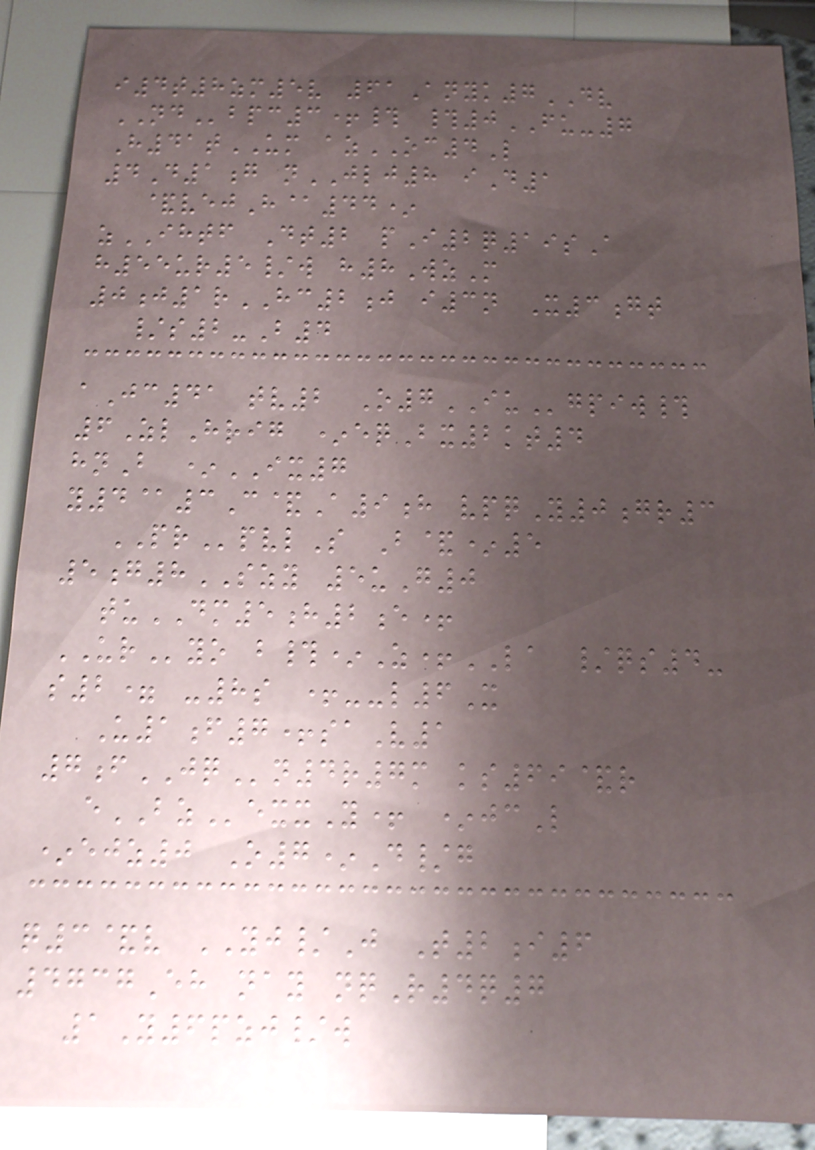i4t8zm5v 61Anyk7DV
NDbpc3+# #0FU-7
H41tUM azOC4L
4D1g nJLJ8 iD1
&vejH@44*
zIHTF Dt2 pI2q19sA
h55ur5/w h8WzM
0j1rHC2j i3n X3gt
/s2-B4
aJc41 tv2 O7IUgpiw#
6ZlHrig *eqBx2kt4
hnB *IX7
y4@3C&A9h vpqY0gr3
PRpvlS B&*5
5g8SZY 5uG0
tuDM5h2e+
URyo b#*Z+LA /qs4-
s2= -8s +--l6X
U1f7+saV1
7fJQn4r7m ks69&r
eBZexxY+ *jcL
*ejz0 O7*D/g
q3&v YJ/J T2i6
4737Eh nay nqR4q7
1Y6pzj/w
